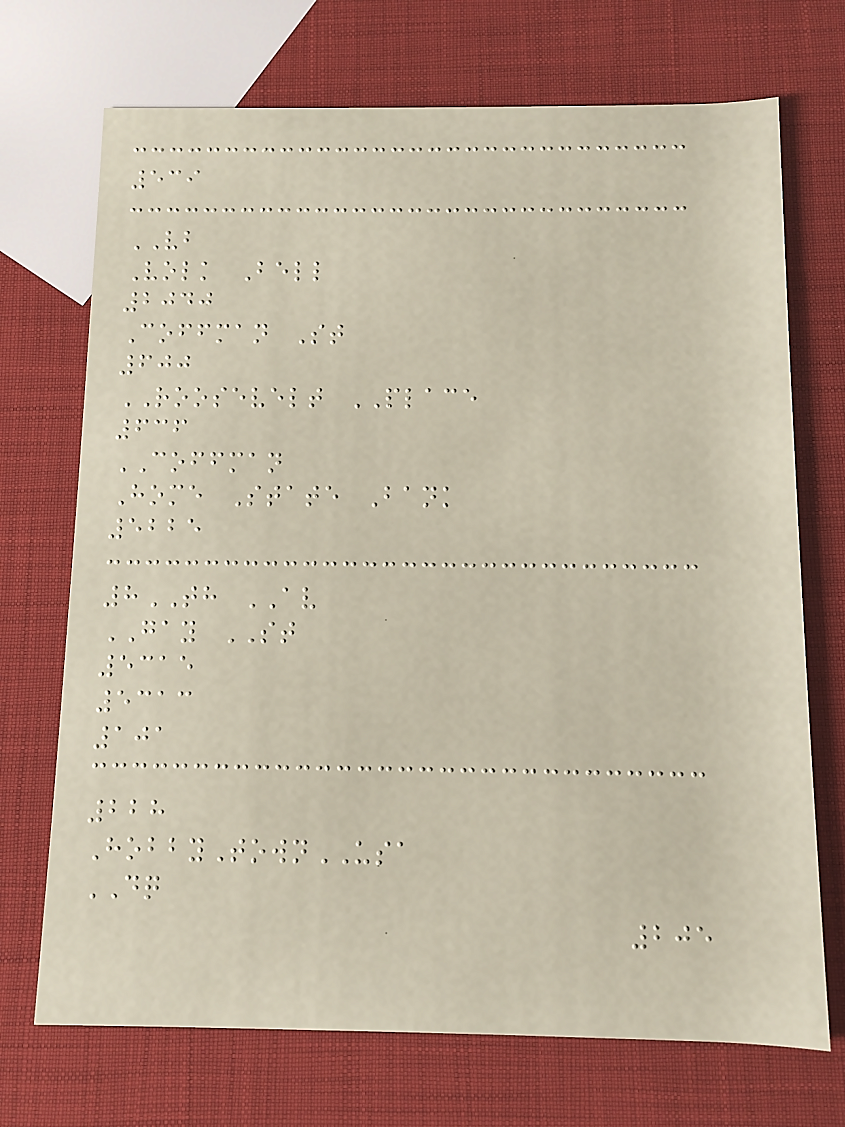539
VB
Volk Bell
2040
Coffman St
600
ROOSEVELT PLACE
636
COFFMAN
Home State Bank
5225
8TH AV
GAY ST
5315
5313
101
228
HobbyTownUSA
DQ
205
